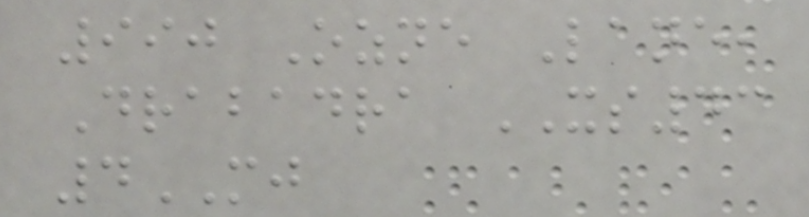990 Ozne Lane,
Drabadra XS43
4MJ
